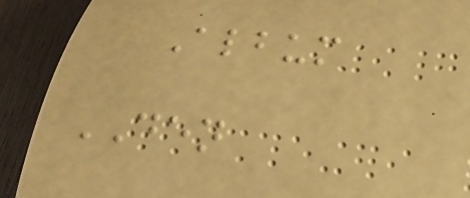Album
DEN
